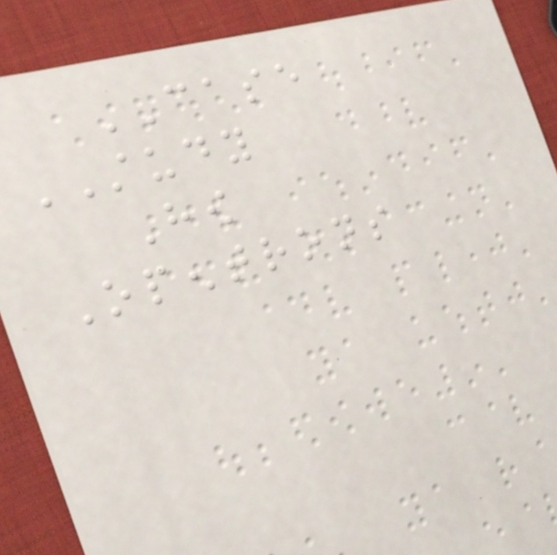CASE
STUDY
How
Opentrons
